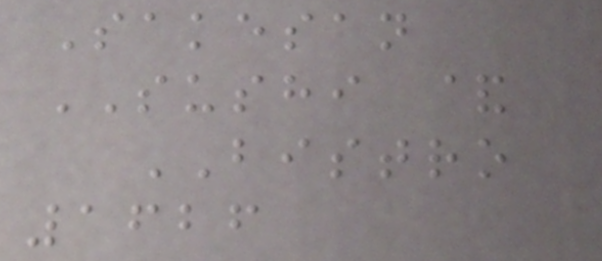Sakesan
SUSHI &
BISTRO
1626
